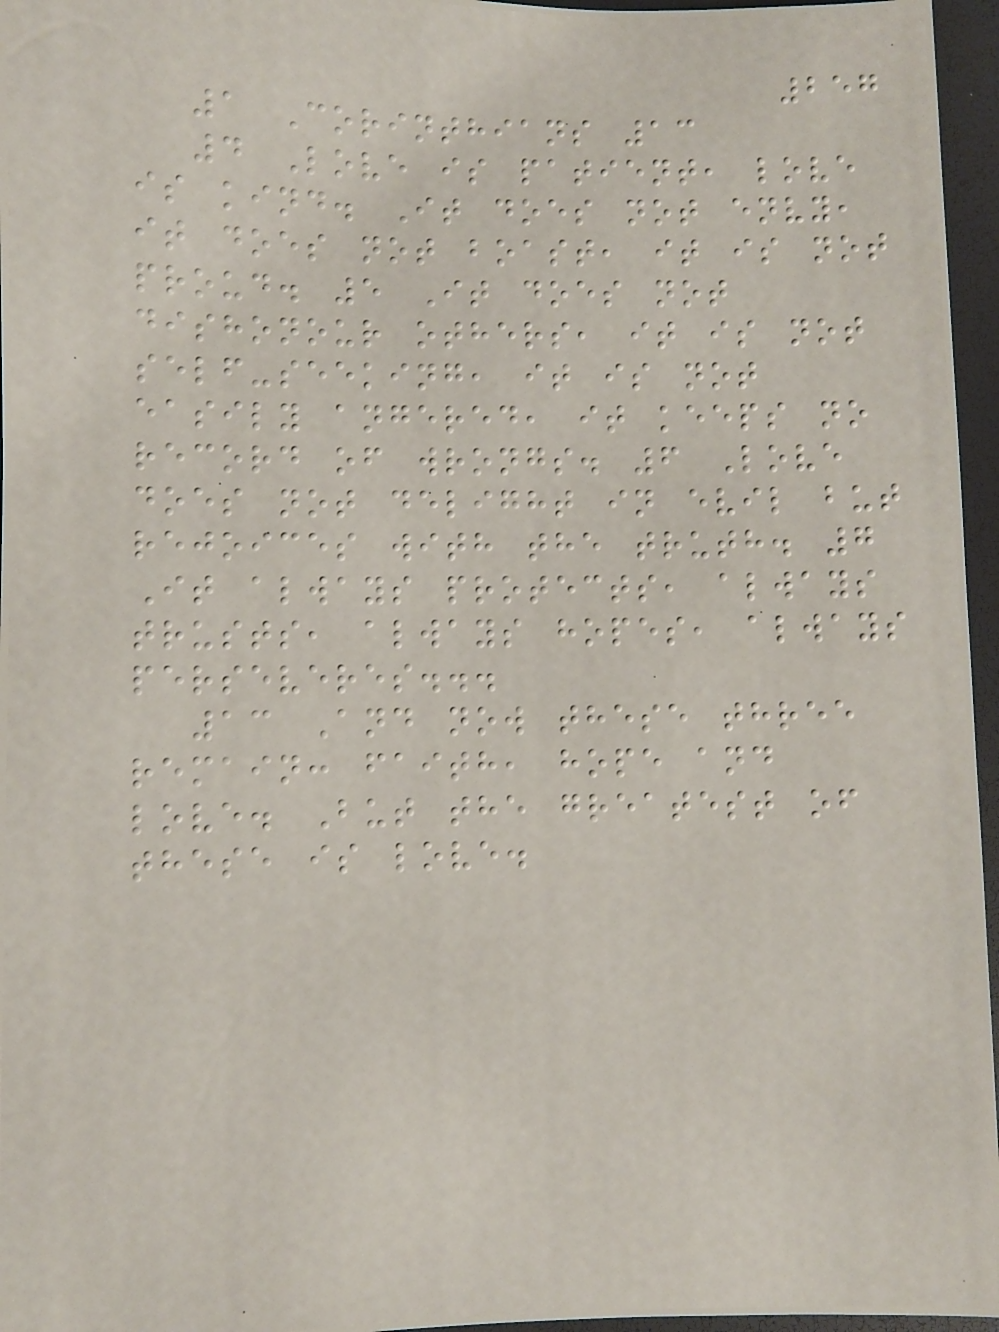257
1 Corinthians 13
4 Love is patient, love
is kind. It does not envy,
it does not boast, it is not
proud. 5 It does not
dishonour others, it is not
self-seeking, it is not
easily angered, it keeps no
record of wrongs. 6 Love
does not delight in evil but
rejoices with the truth. 7
It always protects, always
trusts, always hopes, always
perseveres...
13 And now these three
remain: faith, hope and
love. But the greatest of
these is love.
